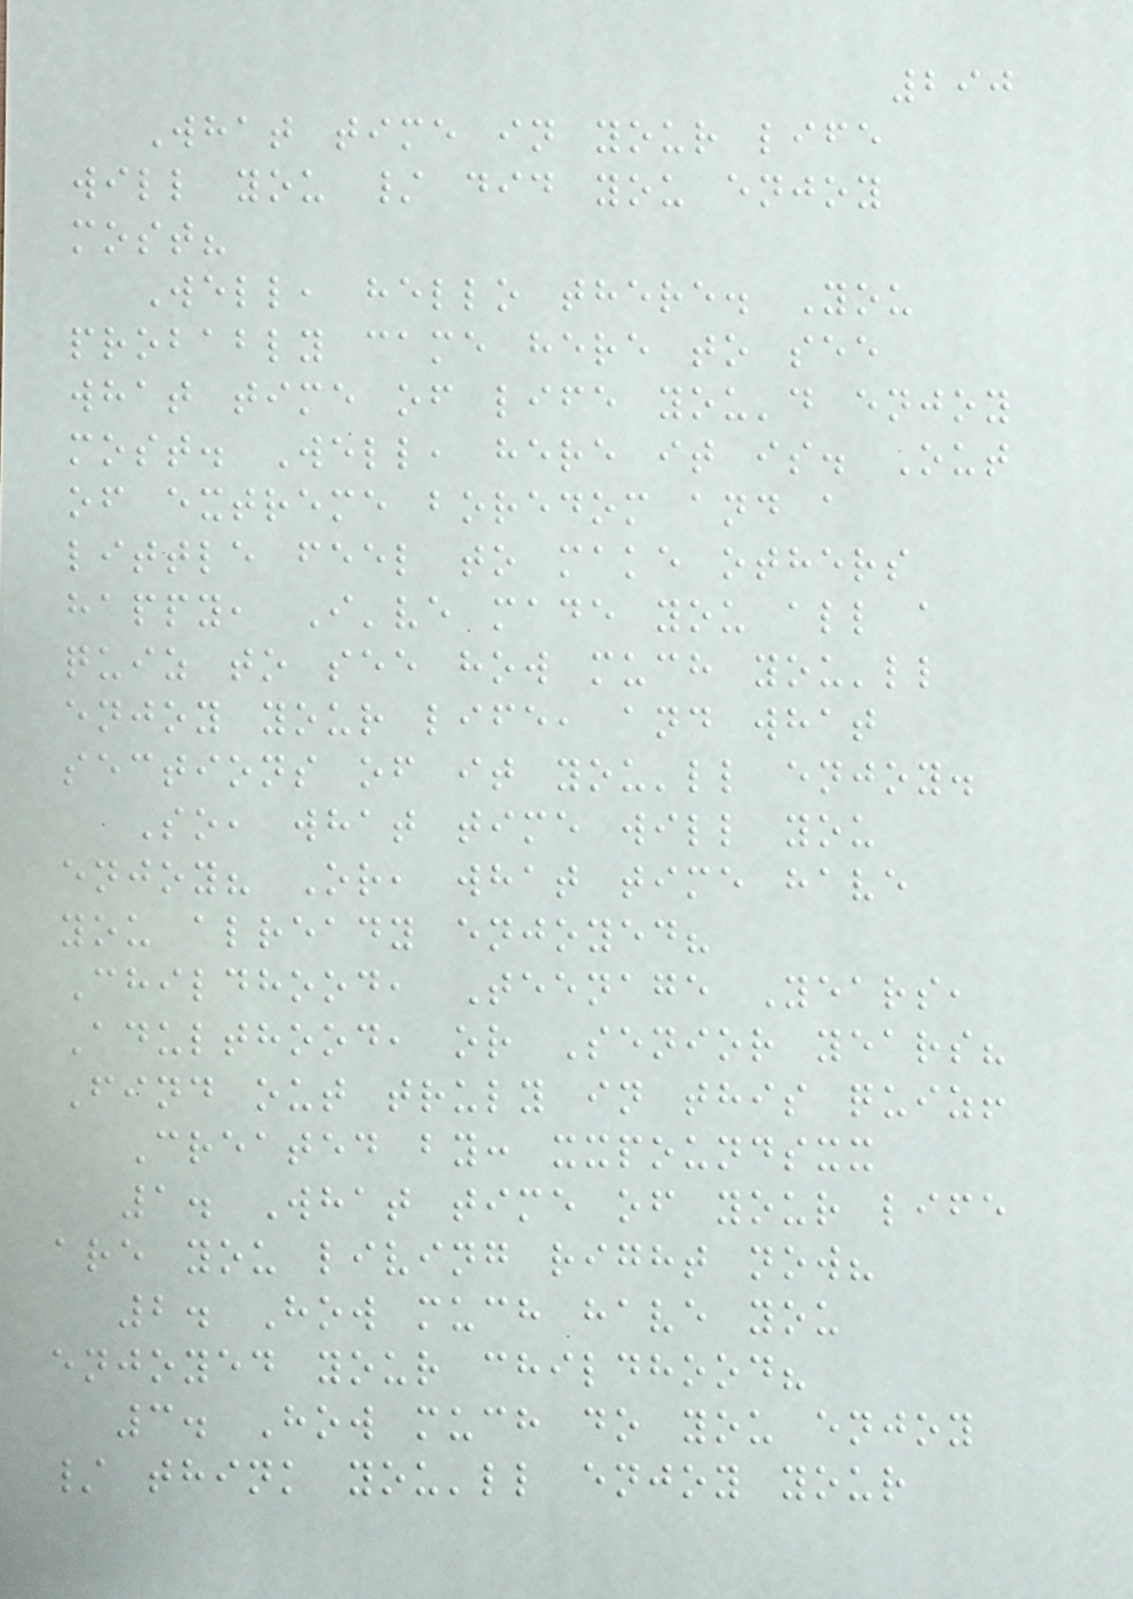290
What time in your life
will you / did you enjoy
most?
Well, hello there. You
probably came here to see
what time of life you'd enjoy
most. Well, here it is. Out
of extreme boredom and a
little feel to make others
happy, I've made you all a
quiz to see how much you'll
enjoy your life, and what
sections of it you'll enjoy.
So, what time will you
enjoy? Or, what time have
you already enjoyed?
Childhood, Teenage Years,
Adulthood, or Senior years?
Find out truly in this quiz!
Created by: xxpoundsxx
1. What time of your life
are you living right now?
2. How much have you
enjoyed your childhood?
3. How much do you enjoy
/ think you'll enjoy your
